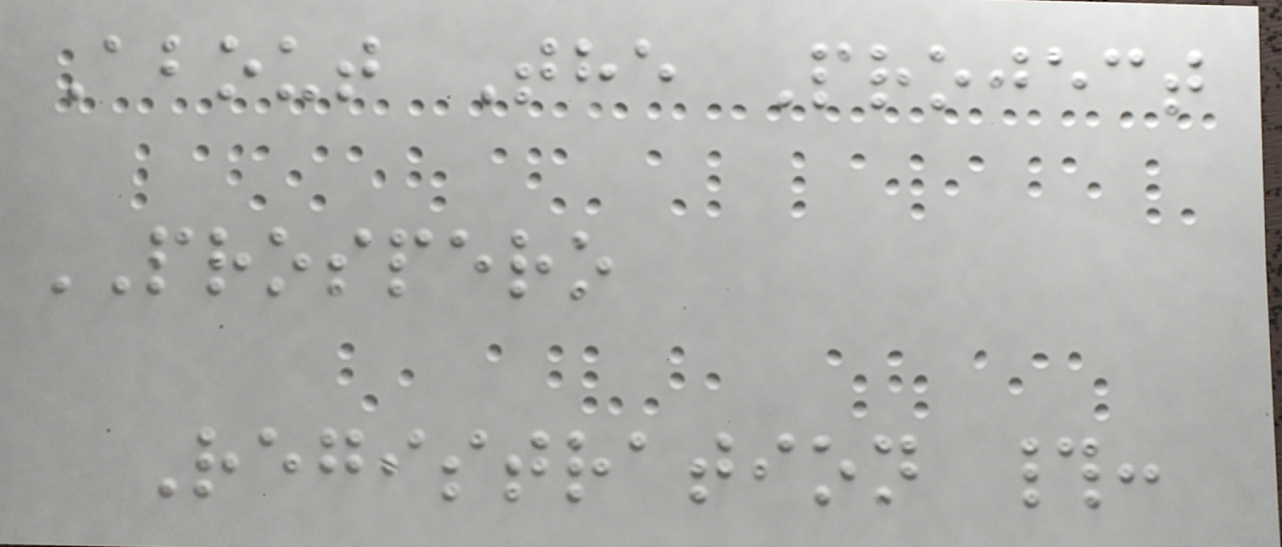About The Project
PROSPERO
Registration #:
